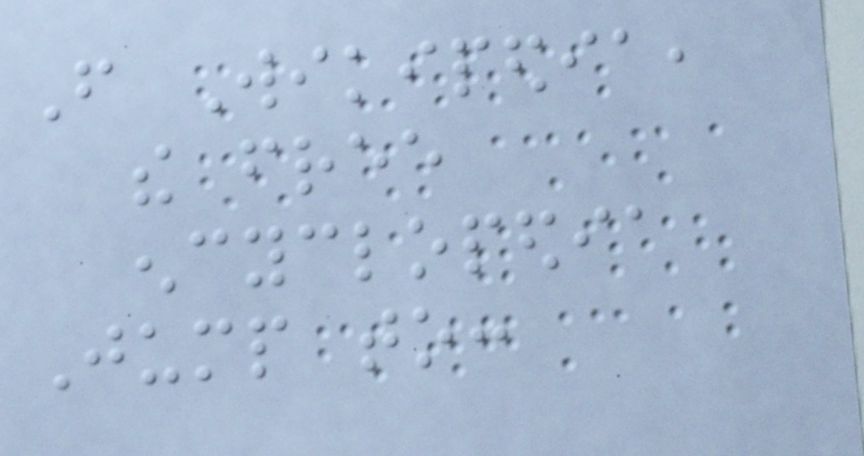From Wikipedia,
the free
encyclopedia
Jump to:
